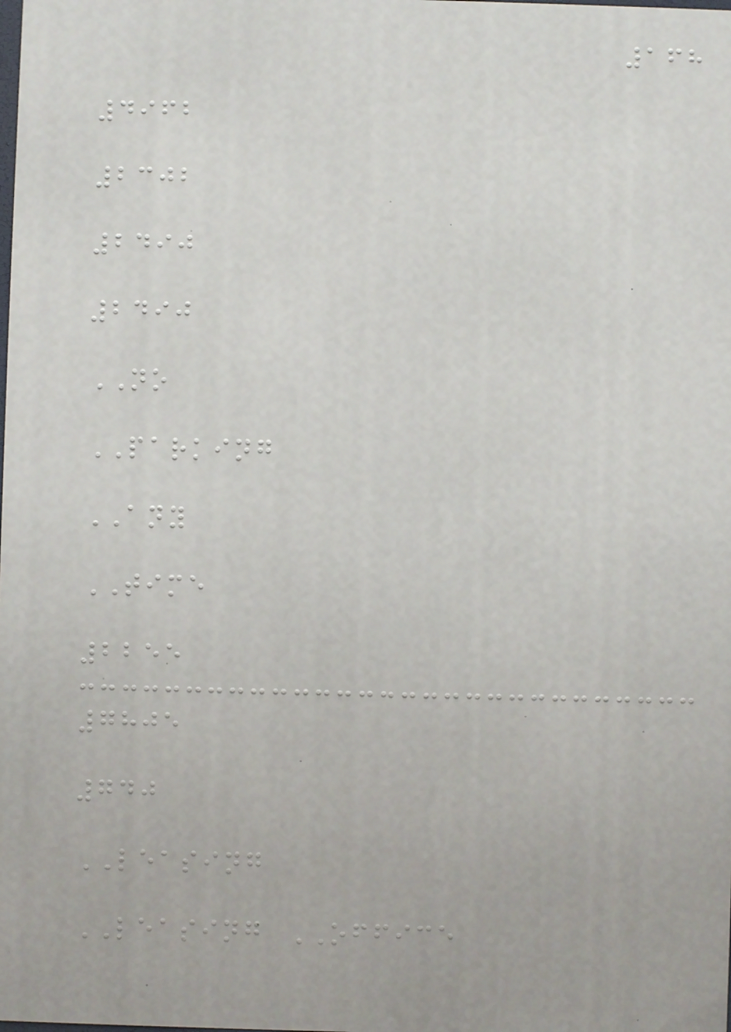168
4962
2302
2490
2490
NO
PARKING
ANY
TIME
2255
7805
740
LEASING
LEASING OFFICE
